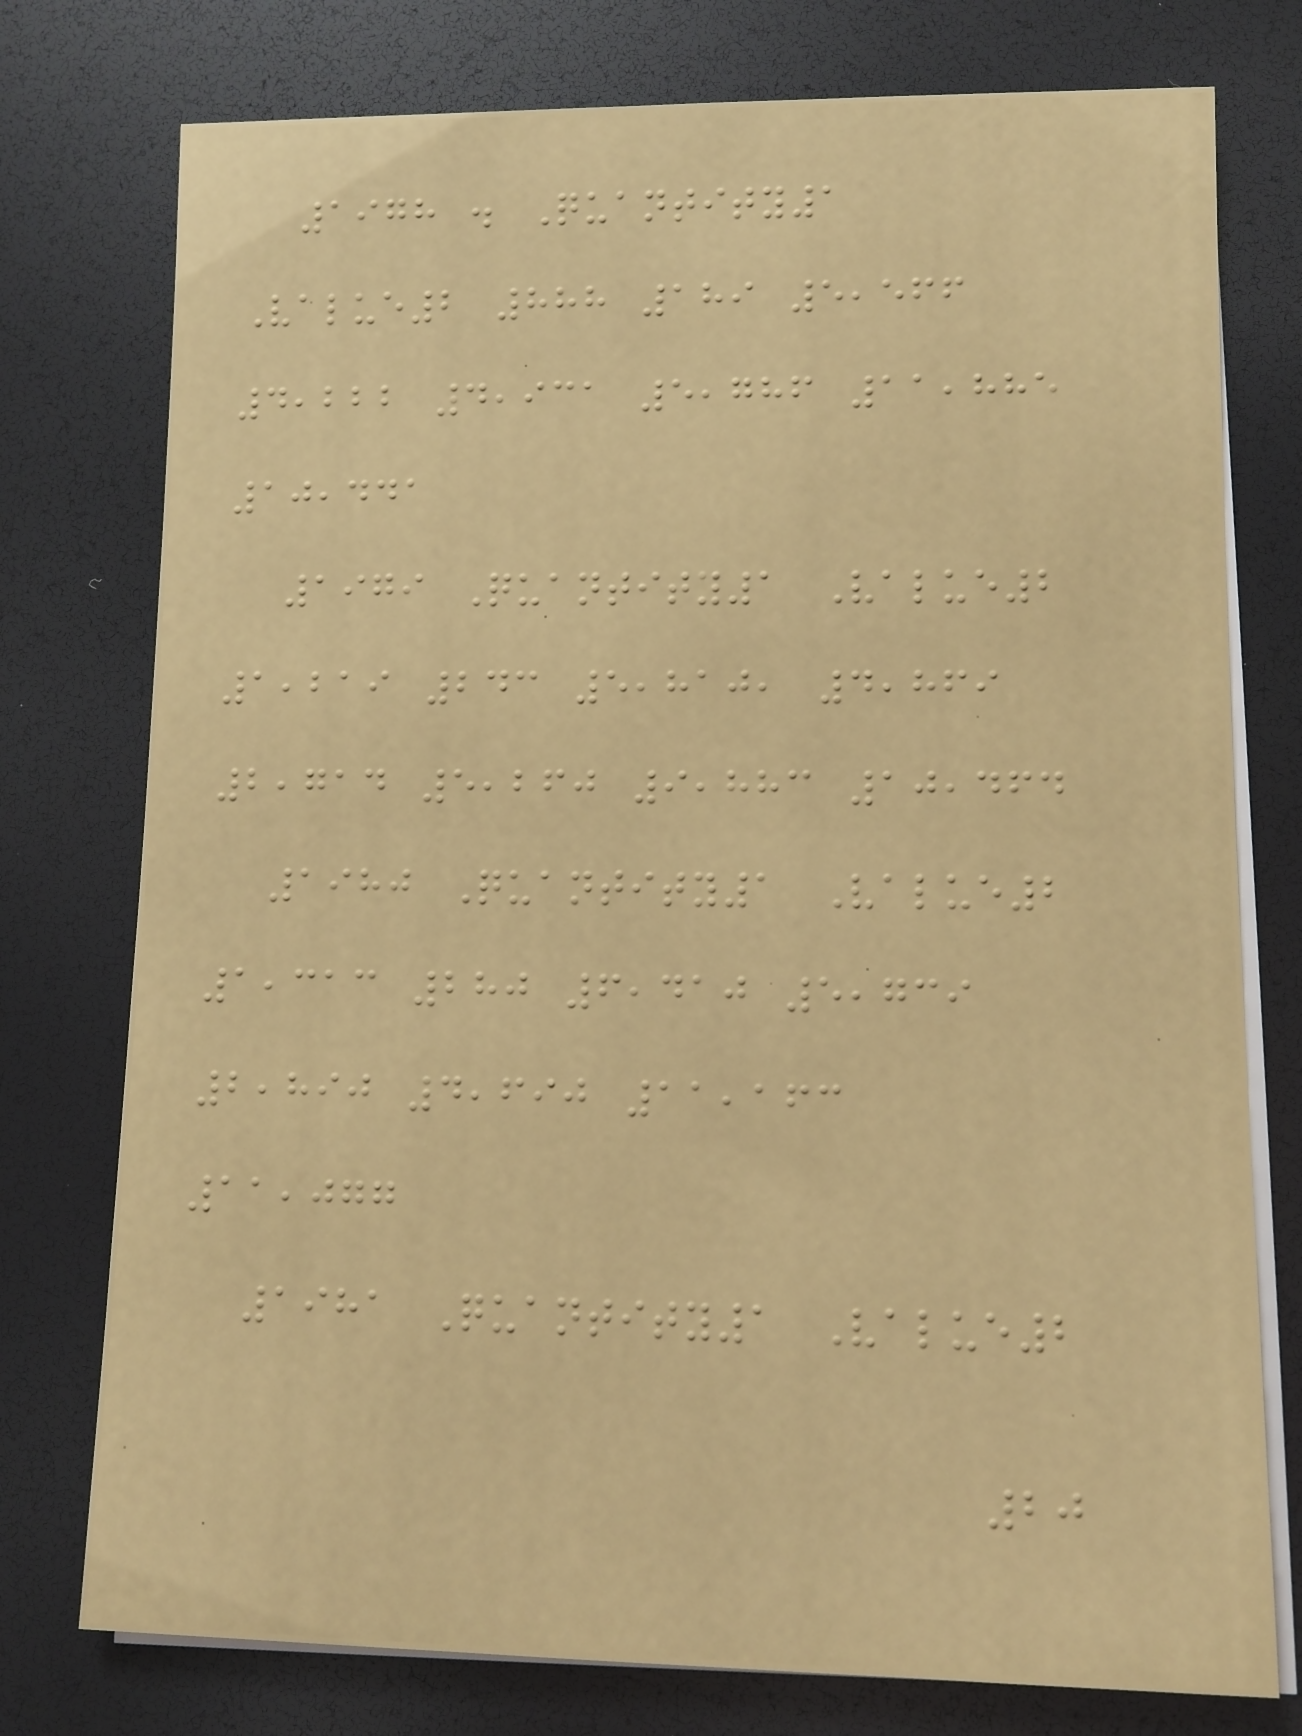1978 . Quantity1
Value2 888 189 5,566
4,222 4,931 5,786 11,885
10,441
1979 Quantity1 Value2
1,219 243 5,810, 4,869
2,714 5,260 9,883 10,464
1980 Quantity1 Value2
1,313 280 6,410 5,739
2,890 4,690 11,163
11,077
1981 Quantity1 Value2
20
